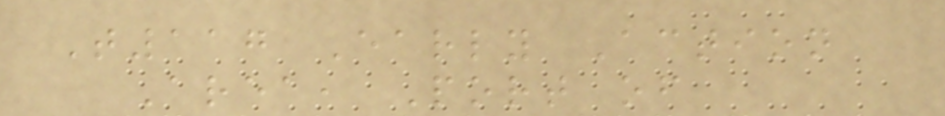T117 Early Action
Area, Port of
